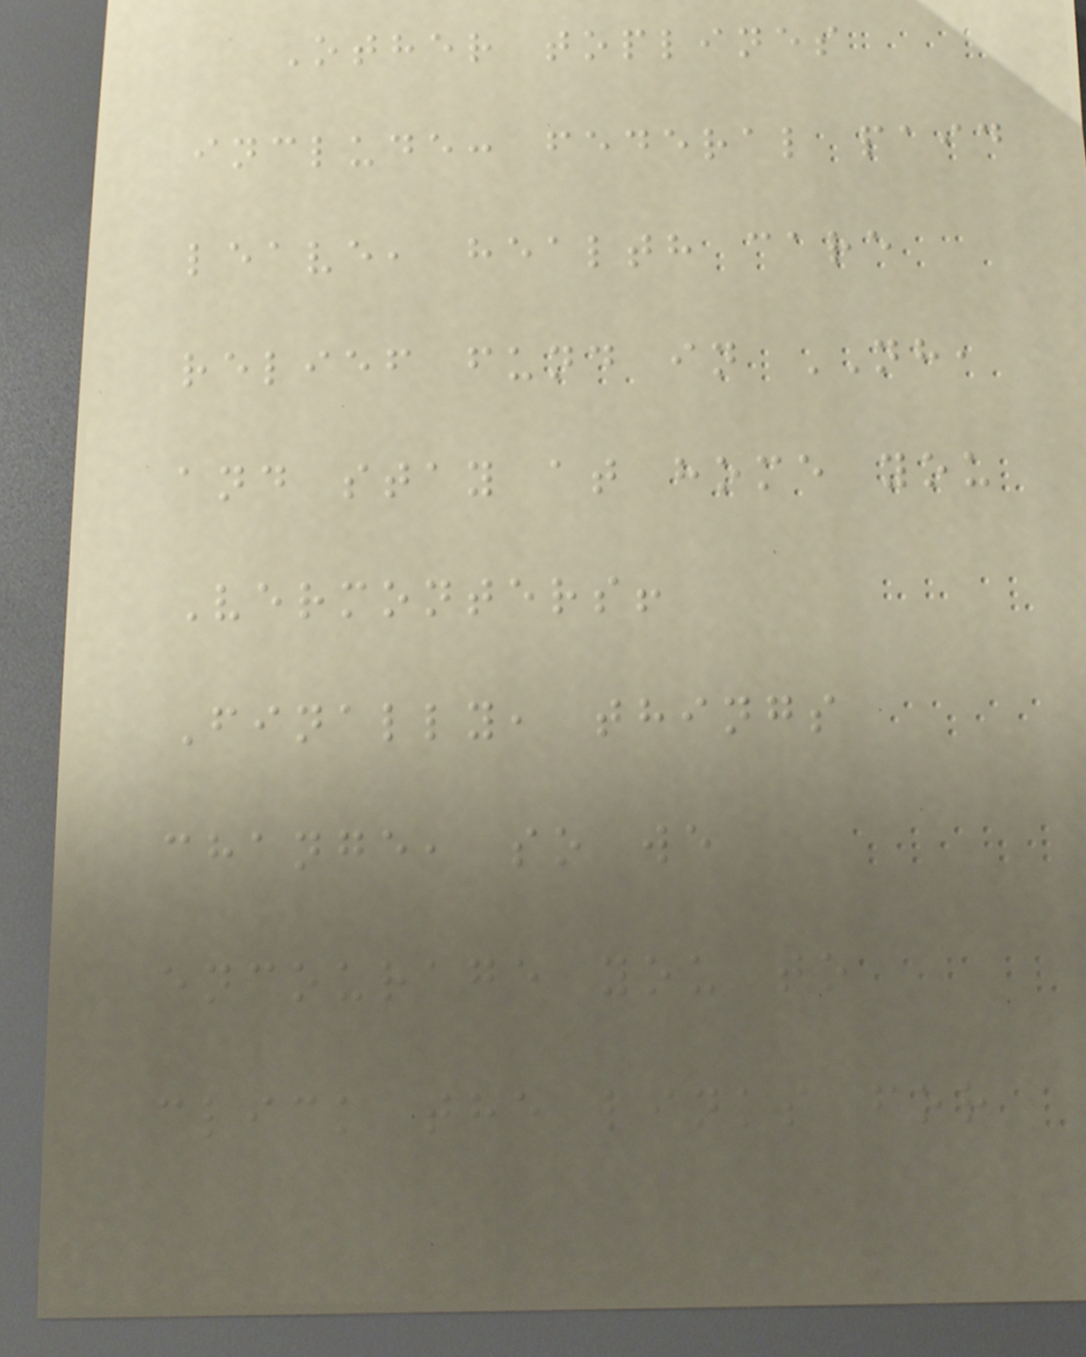Other toplines
include: federal paid
leave, health care
relief fund in NH,
and stay at home you
Vermonters!
Finally, things
change, so we
encourage you to
click the links for
